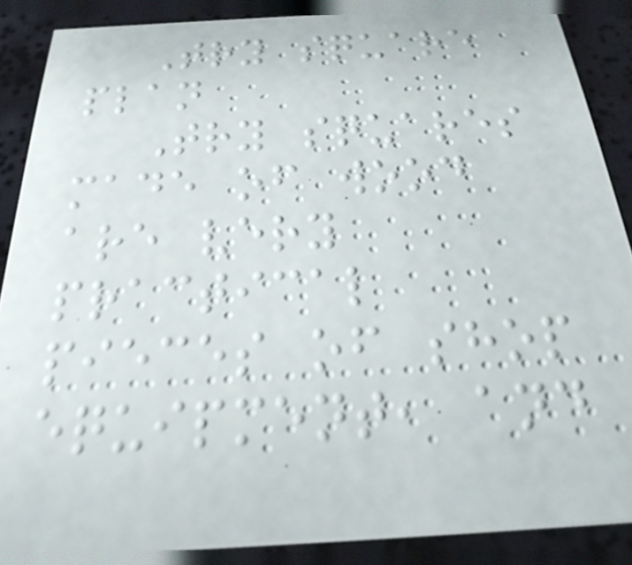Try square
plan
Try squares
made of wood
are very
practical
pieces of shop
equipment, and
